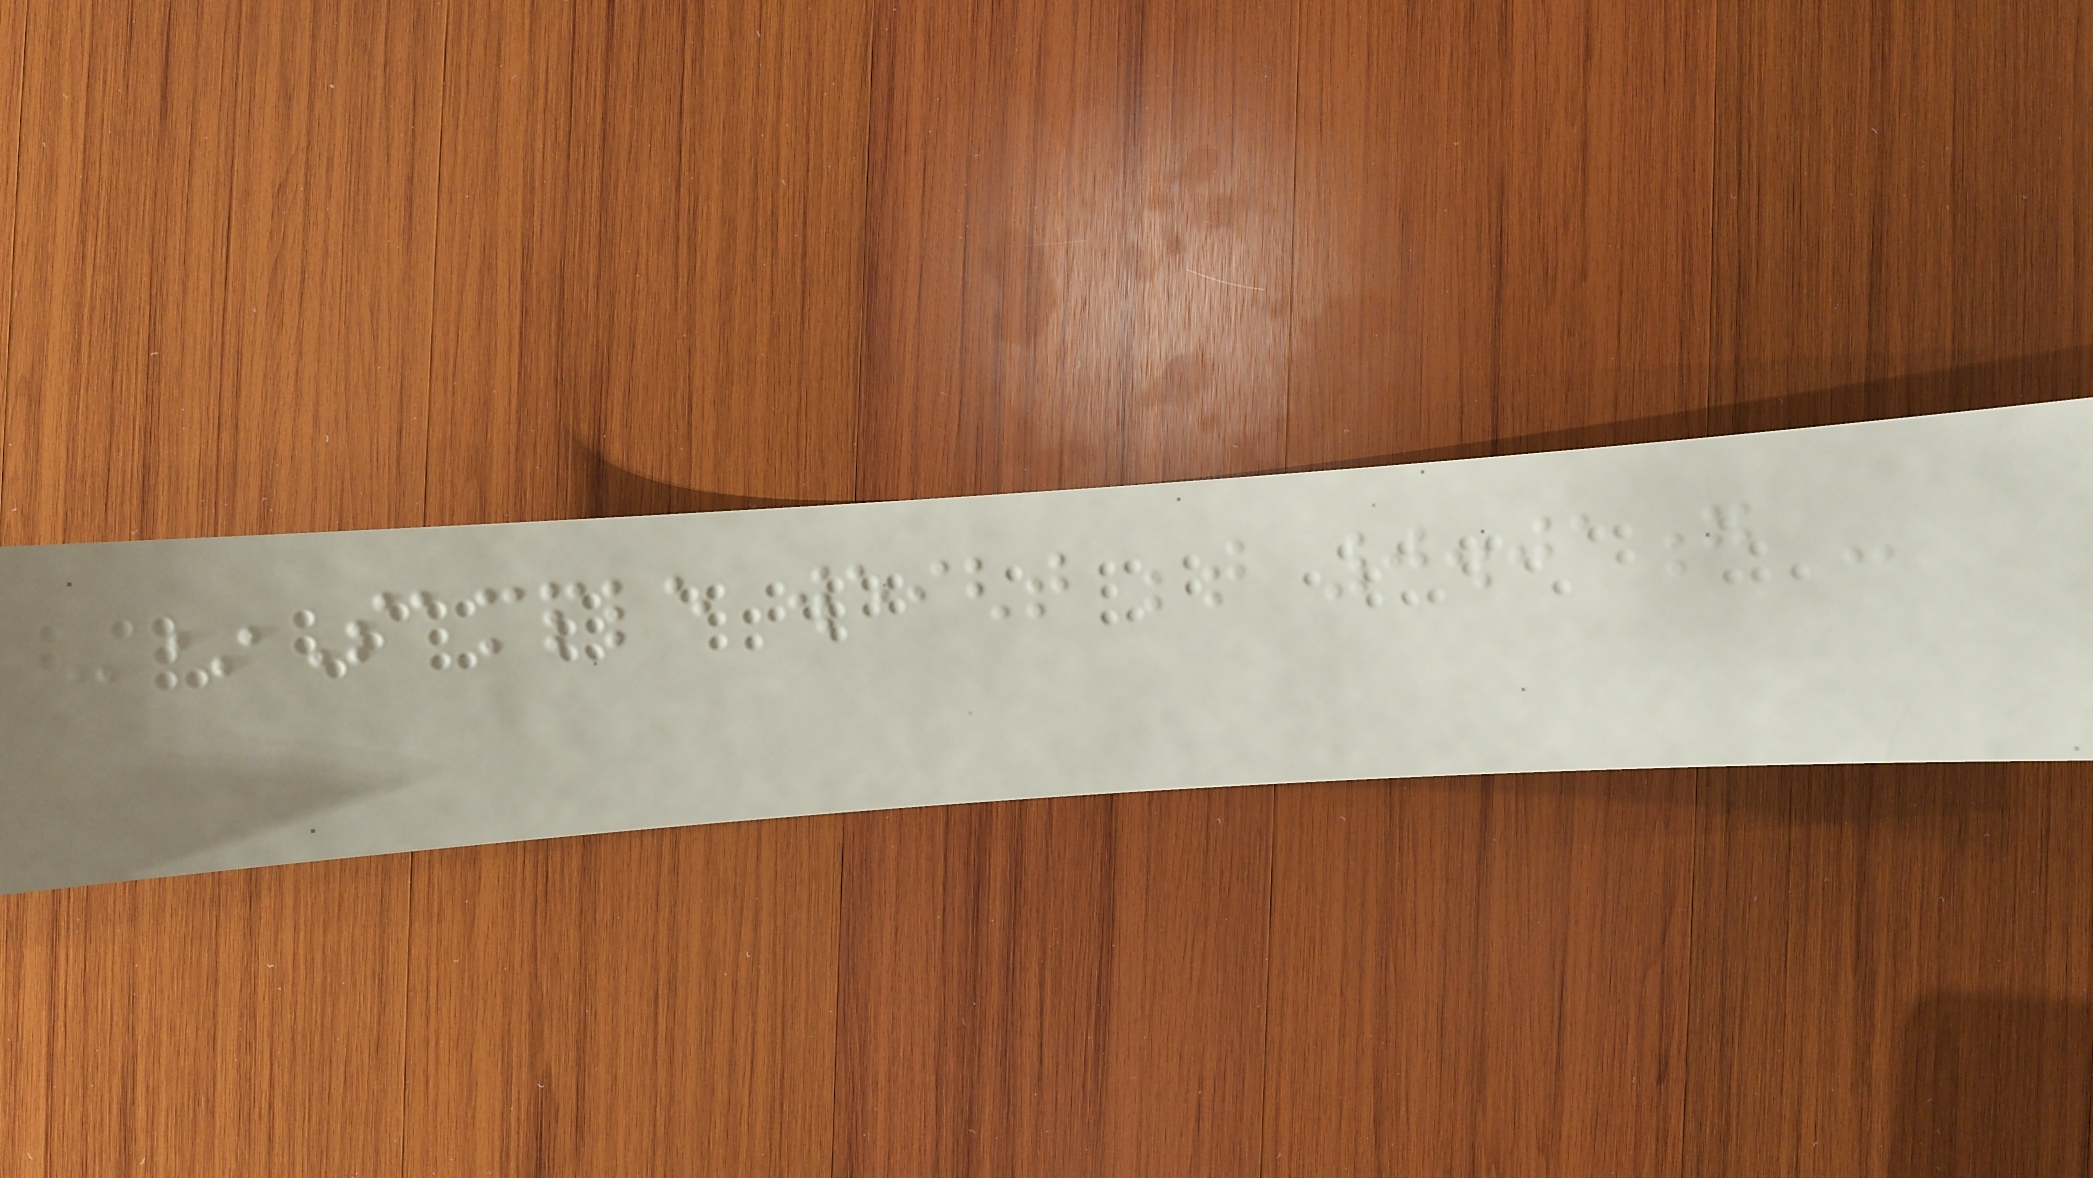-*Sample weight between 0.01g -
